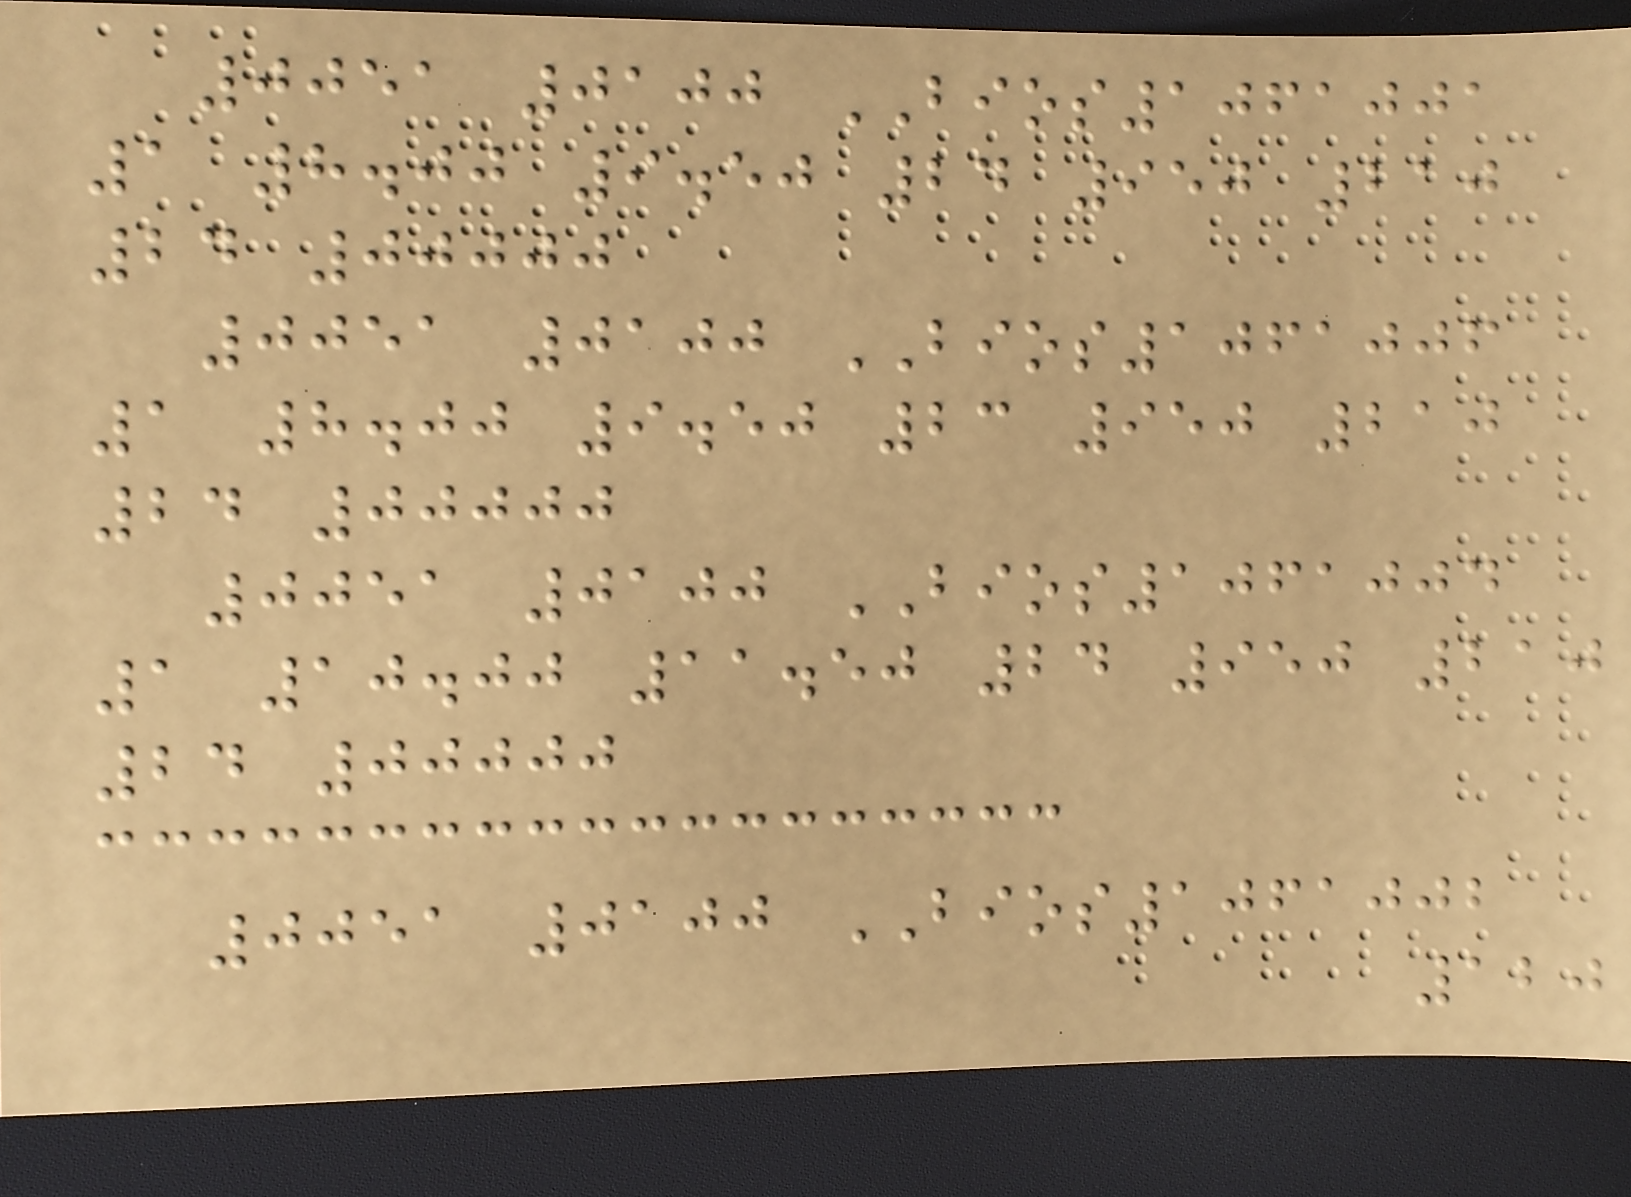0051 0100 BIOS1061001
1 8.00 9.50 24 950 210
24 00000
0051 0100 BIOS1061006
1 8.00 9.50 23 950 210
24 00000
0051 0100 BIOS1061004
1 10.00 11.50 24 950 210
24 00000
0051 0100 BIOS1061002
120
